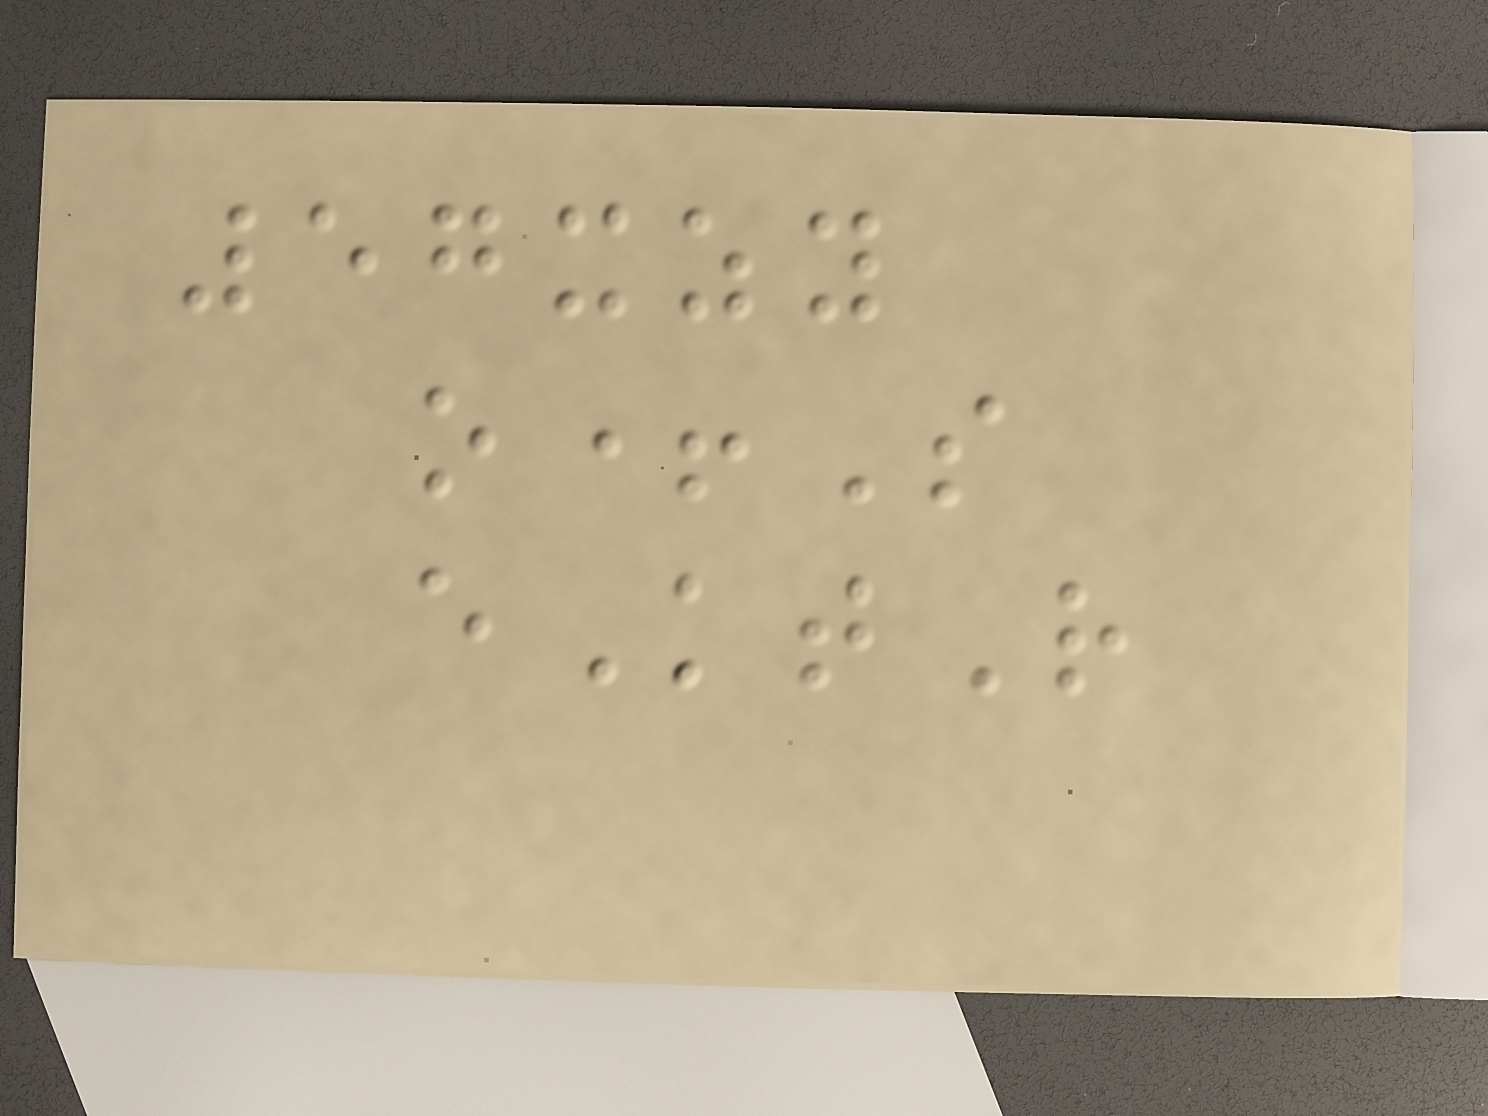57xzy
o+S
eKtR
